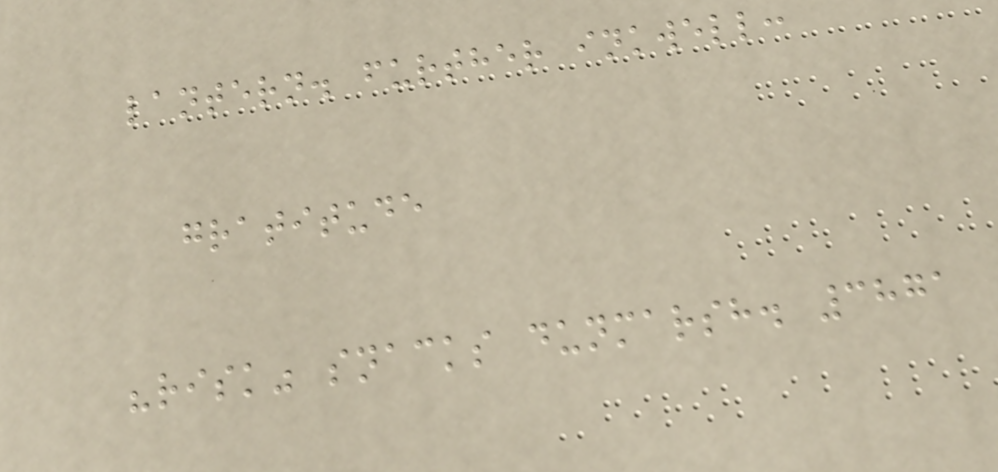lantern. further inkwell:
gratitude
"risk" snacks dunmarsh. 3871
